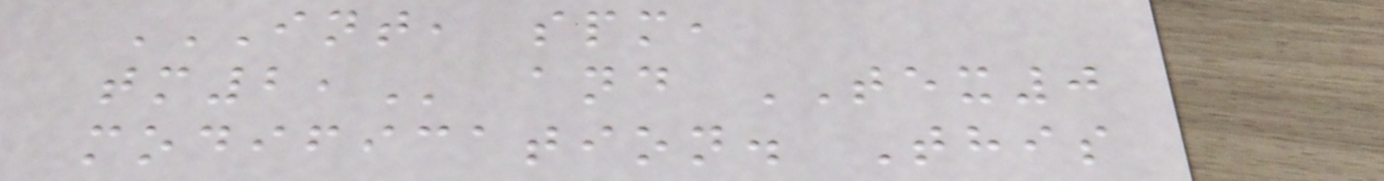INT, SPM,
TM2, and TEX0
modification. This
